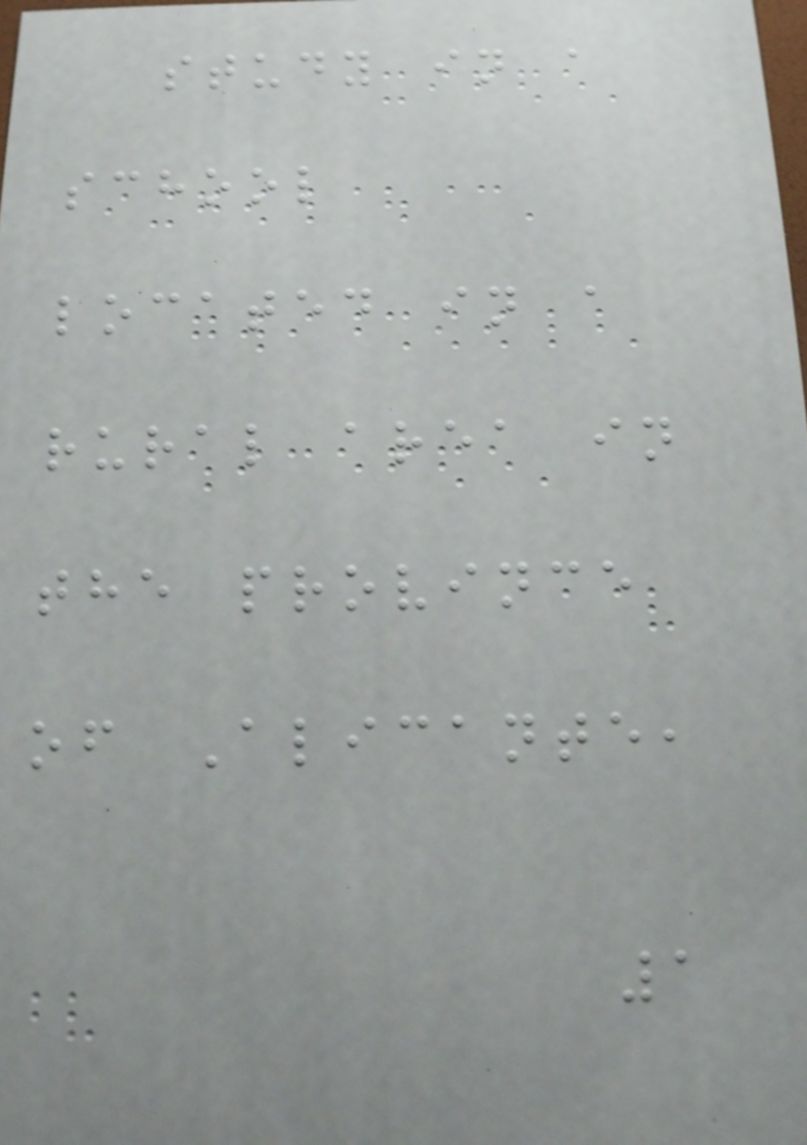study in a
school
located in a
rural area in
the province
of Alicante,
1
